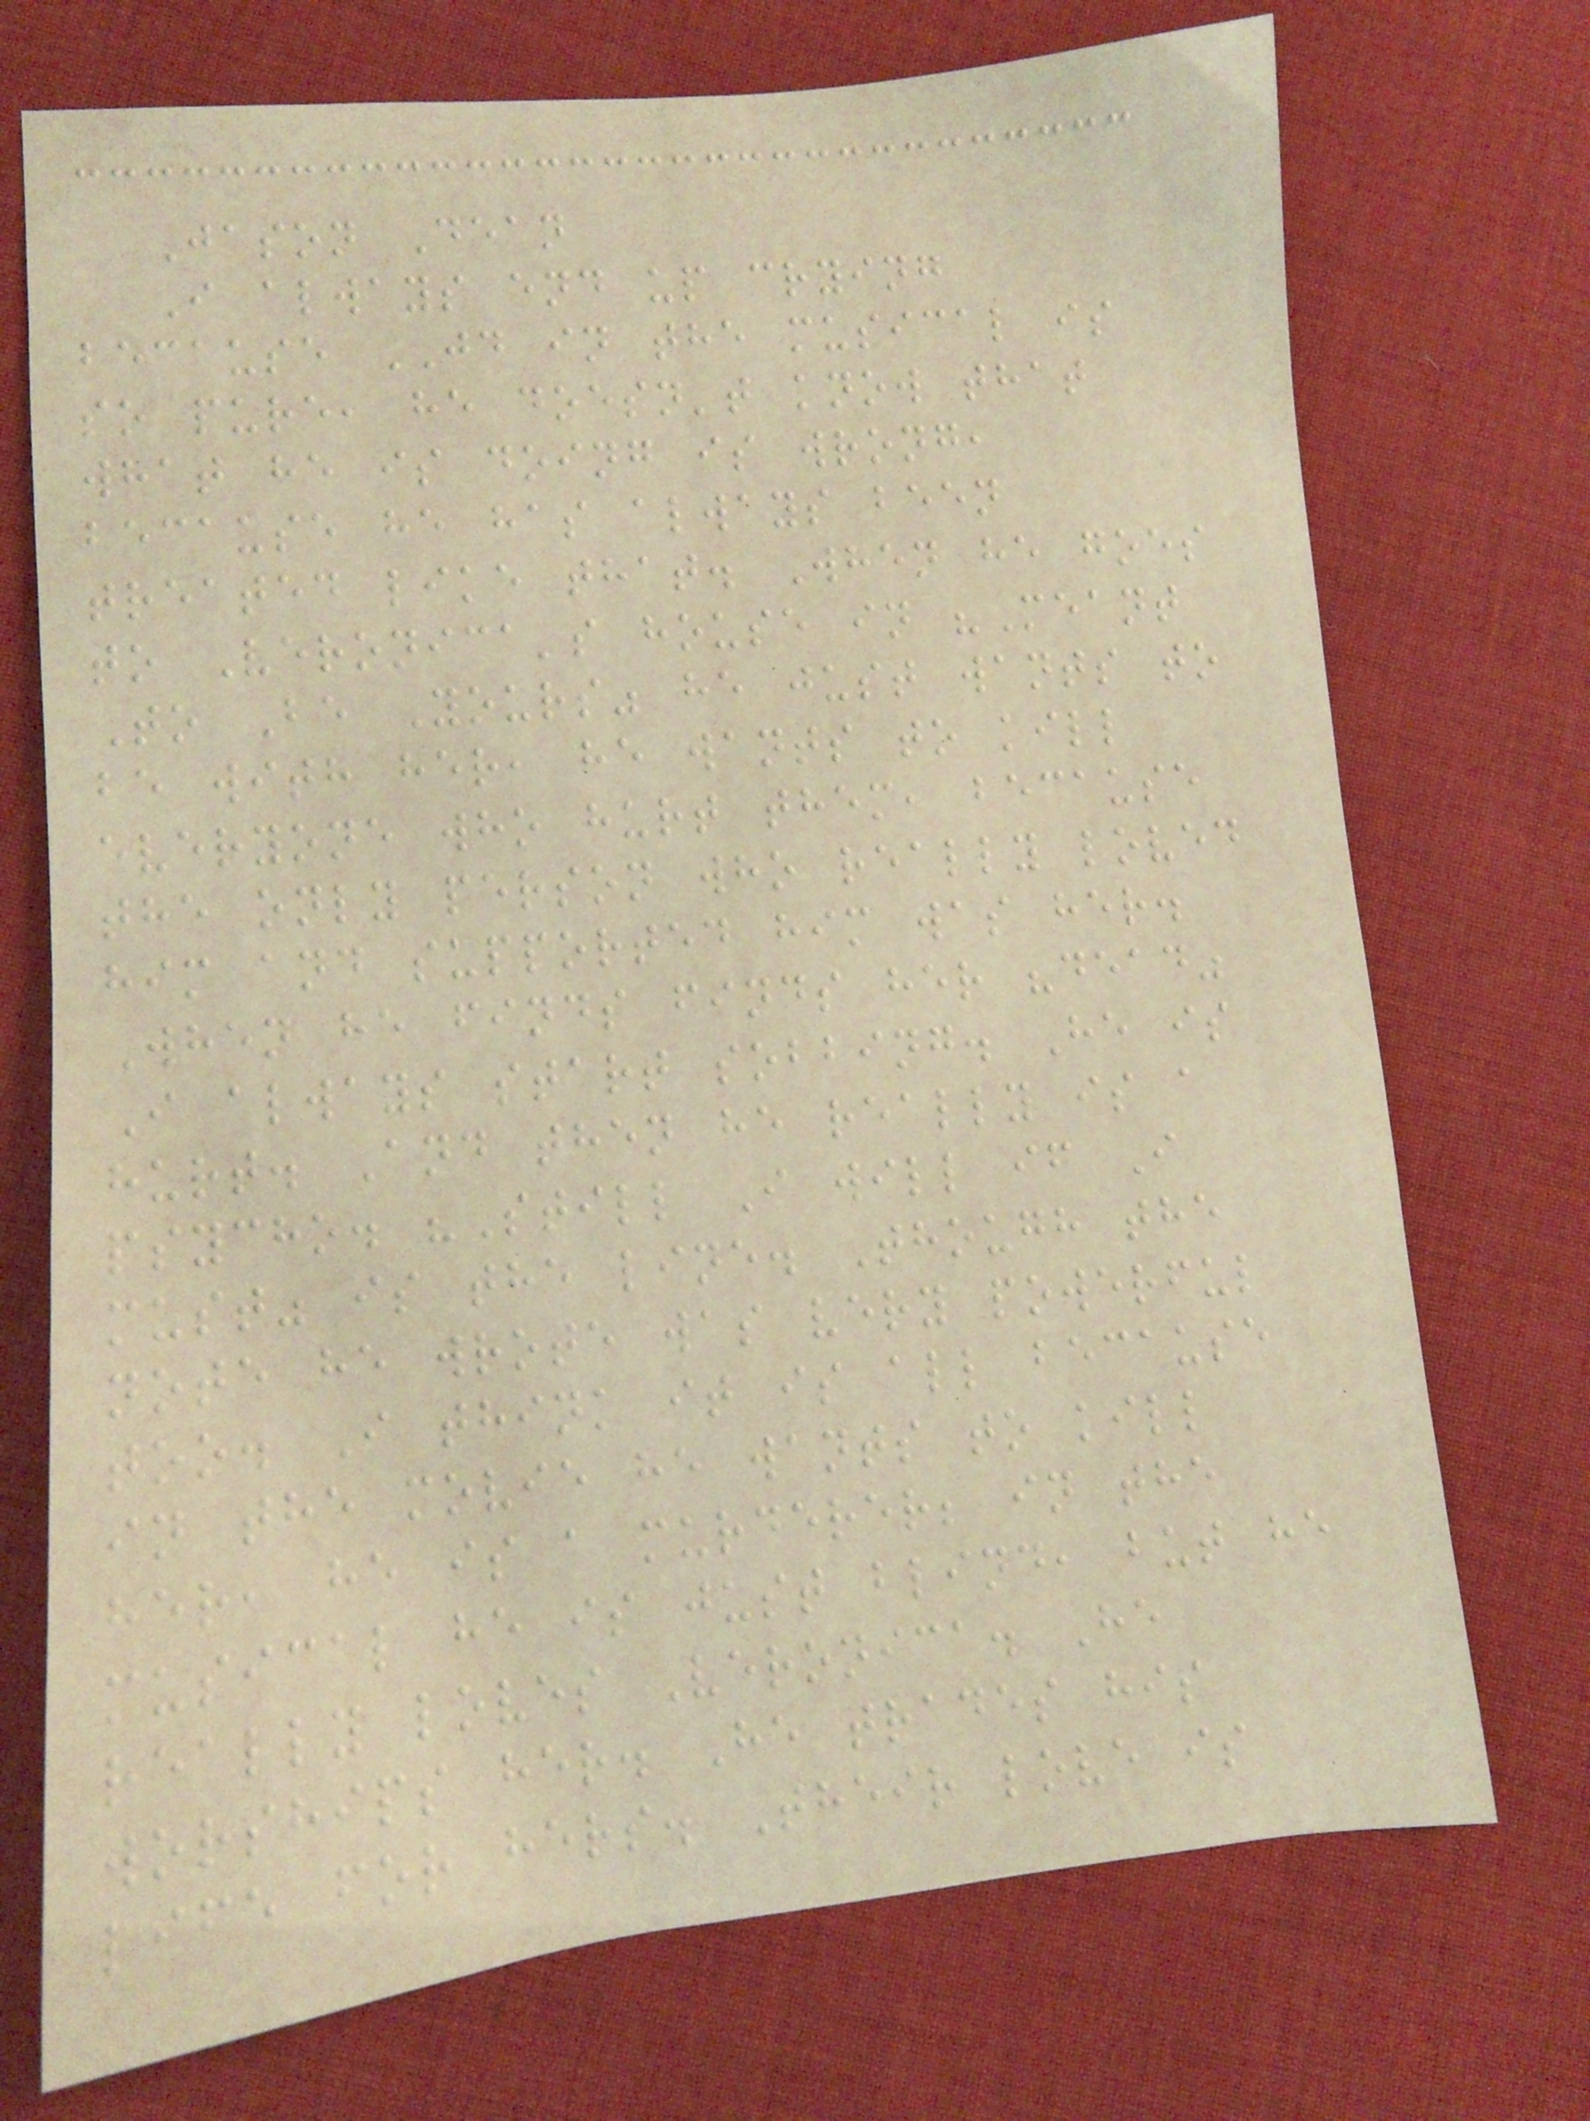Jason Dean
I always end up crying
because JD in the musical is
so pure, he doesn't know that
what he is doing is wrong,
because he has always been
treated like that. When he goes
to Veronica's house in "Meant
To Be Yours" he just wants to
be with her, he wants to kill
everyone who hurt them, because
the only person who really loved
him and supported him was her.
When he finds finds her "dead"
I always start sobbing. He is
hurt. And then he really is a
psycho. "Still I will if I
must" is the line. Though the
note he wrote was very powerful
too. I think it is all because
in the movie he wants to kill
her, he is a murderer; in the
musical he is just blind, but he
really loves Veronica. He
worships her. He trades his
life for hers. Their love is
